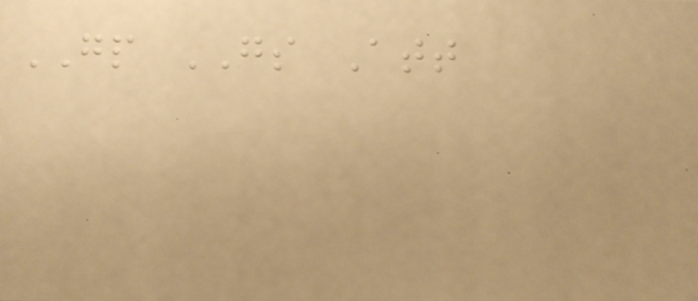GP GS Att
